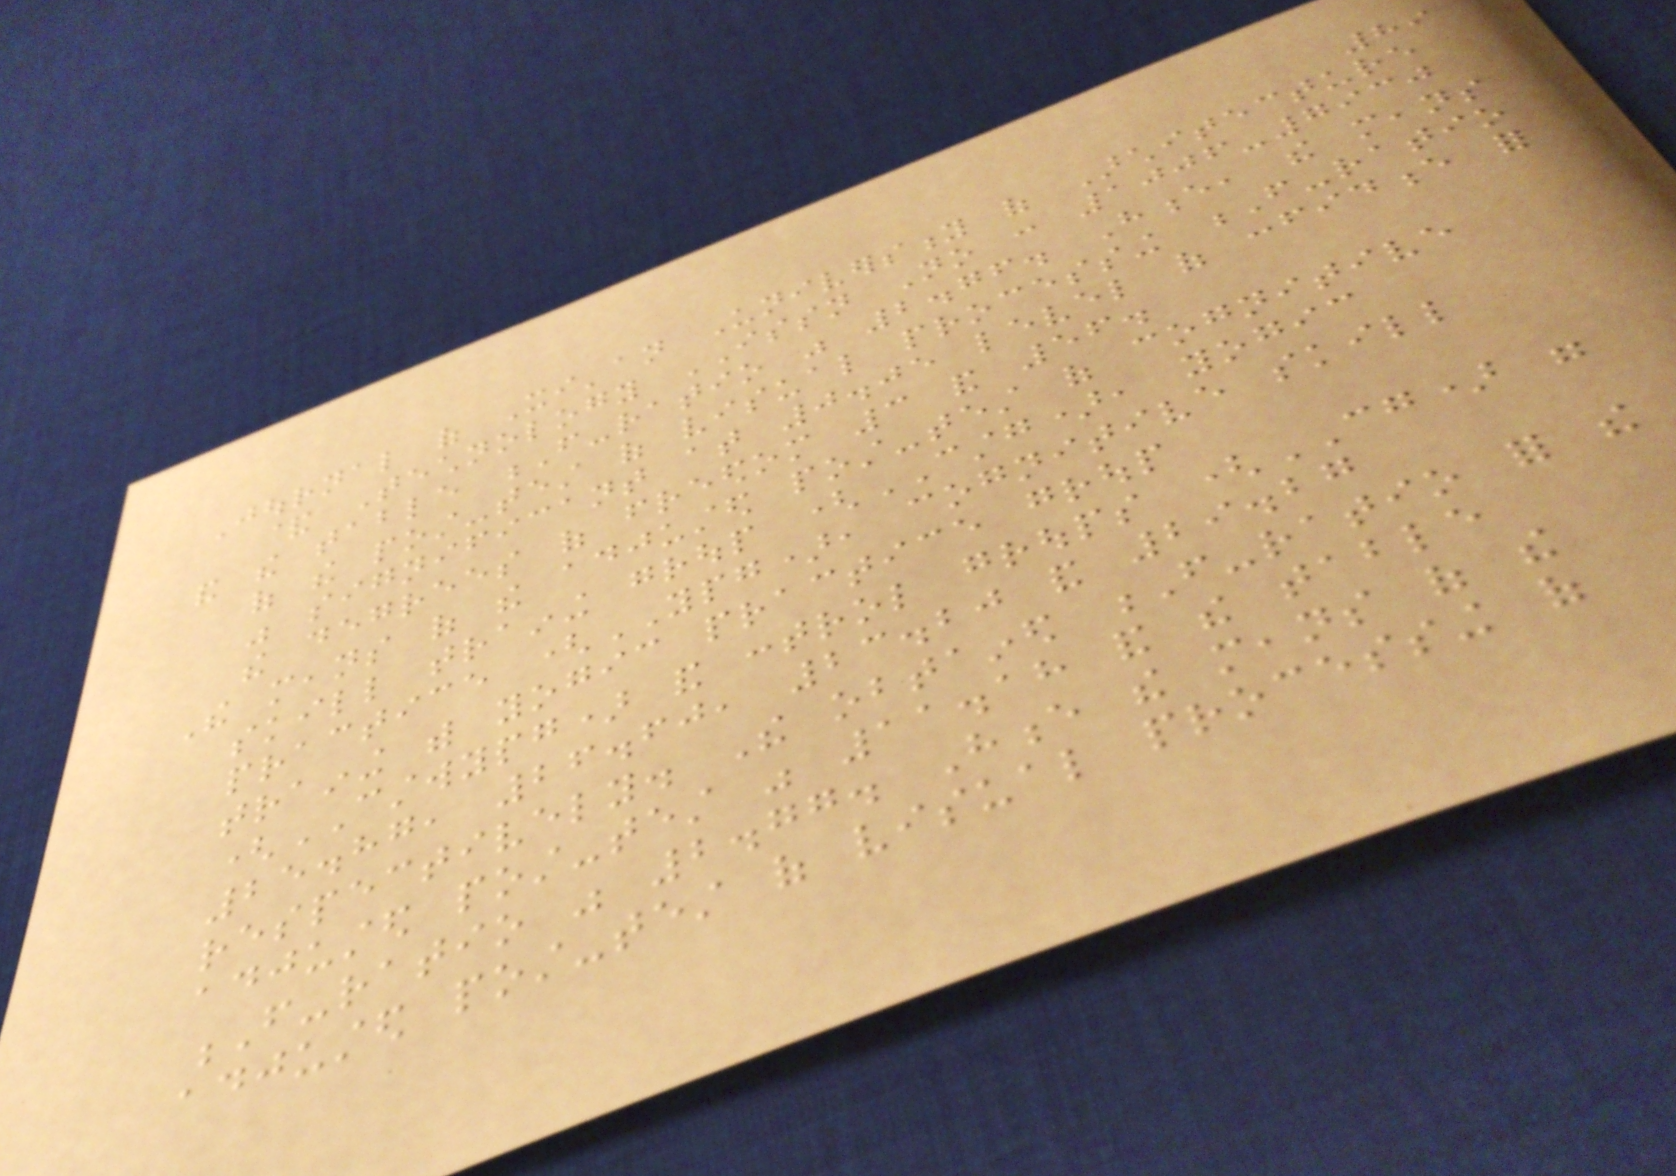89
Journal of Xi'an University of Architecture
& Technology ISSN No : 1006-7930
and the table F-ratio was 2.76. Hence, the means
of the post-test of visual processing F-ratio
was significant at 0.05 level of confidence for
the degrees of freedom 3 and 56.
The means of the adjusted post-test of cognitive
skill training group (CSTG), yogic
practice (YPG), cognitive skill
training with yogic practice group
(CSTWYPG) and control groups (CG) were
25.87, 26.60, 23.20 and 29.27
respectively. The obtained F-ratio for the
adjusted post-test was 11.18 and the table
F-ratio was 2.77. Hence the means of the
adjusted post-test of visual processing of
